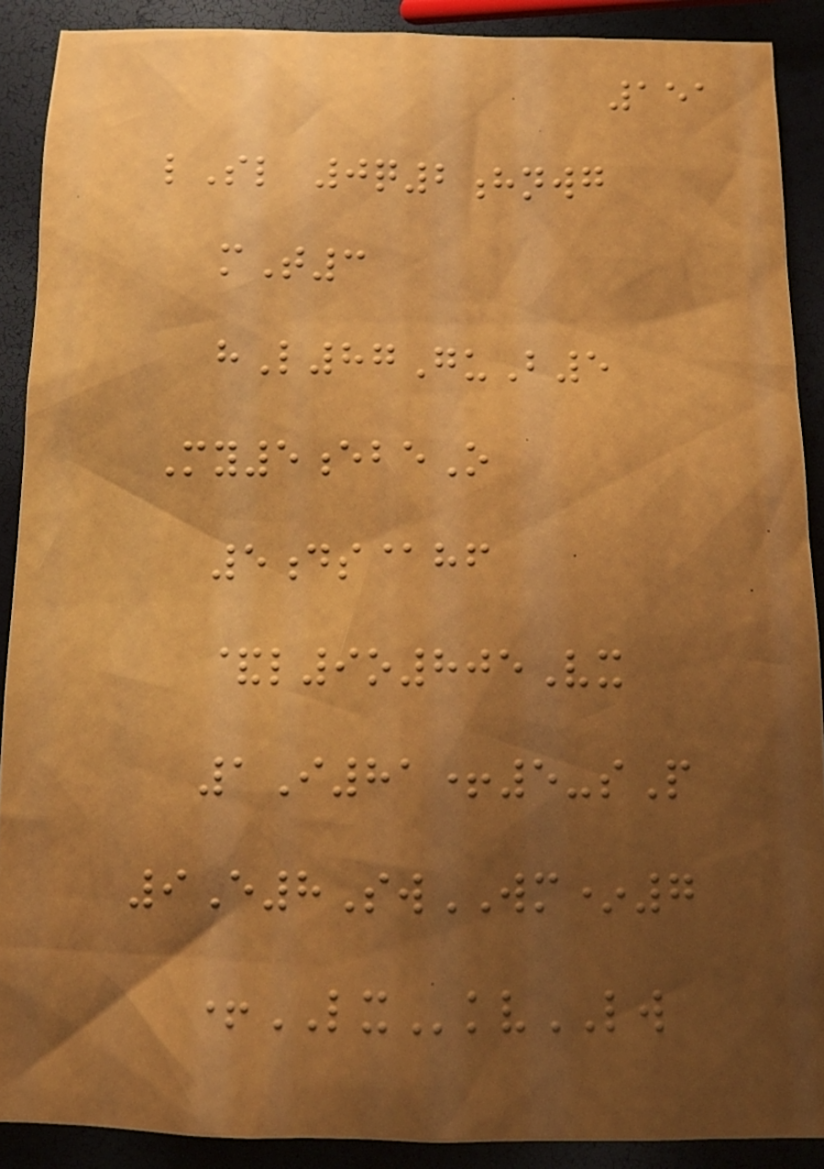151
lSl 0q2hnwg
mT3
hL87GuB5
My5ebeO
5ds@hf
&l9o805Vx
1I81+5-sP
9E8SwWM*7
+LXkvLW
